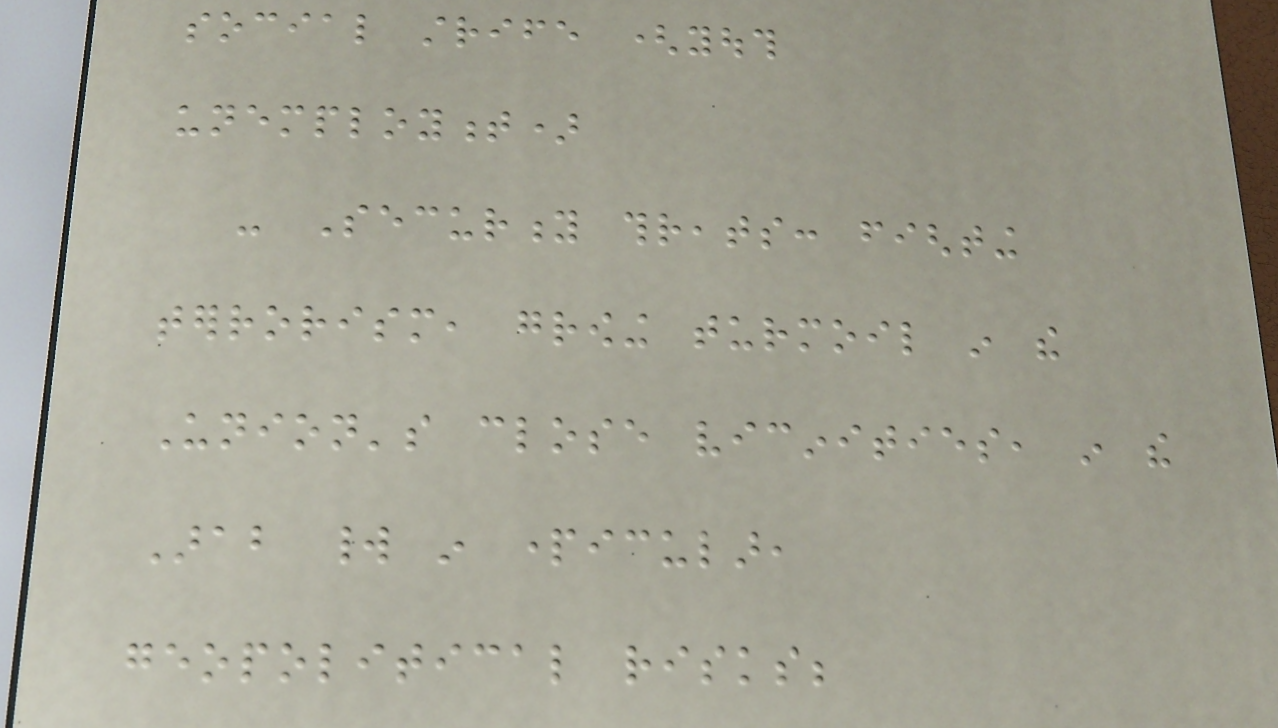social strife (youth
unemployment)
- Security threats: fighting
terrorism, growing turmoil in the
Union's close vicinities, in the
Arab world in particular,
geopolitical risks;
